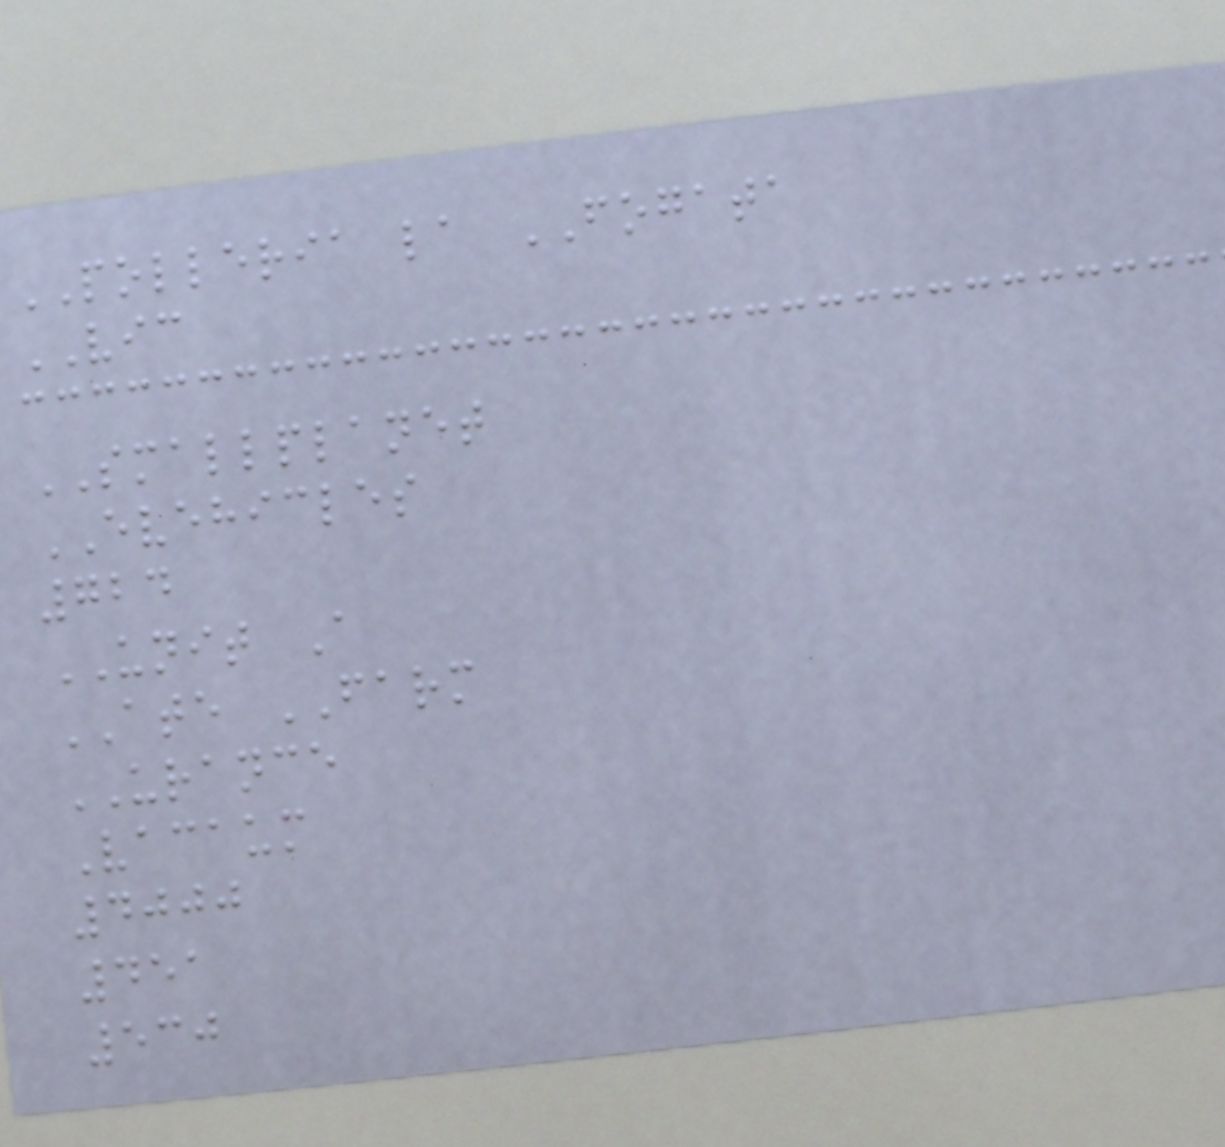POLLERIA la FOGATA
VIC
SMALLPLANET
EVEHICLES
724
UNIT A
ATE FARM
URANCE
Vacaum
4000
451
530
